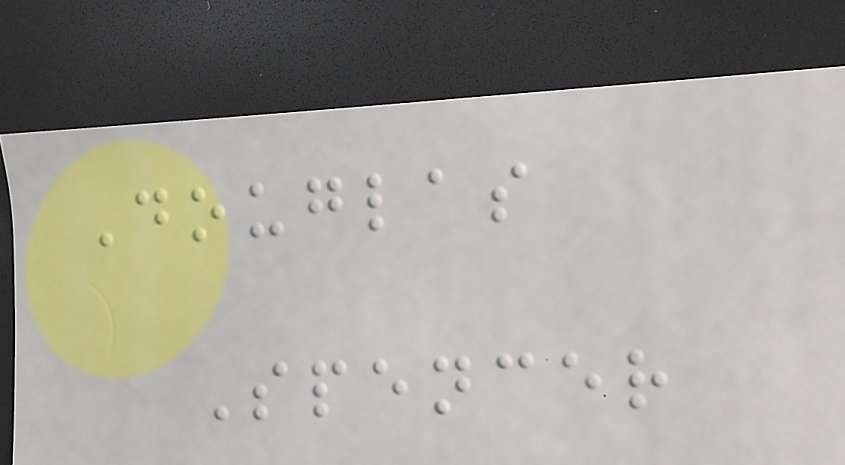Douglas
Spencer
